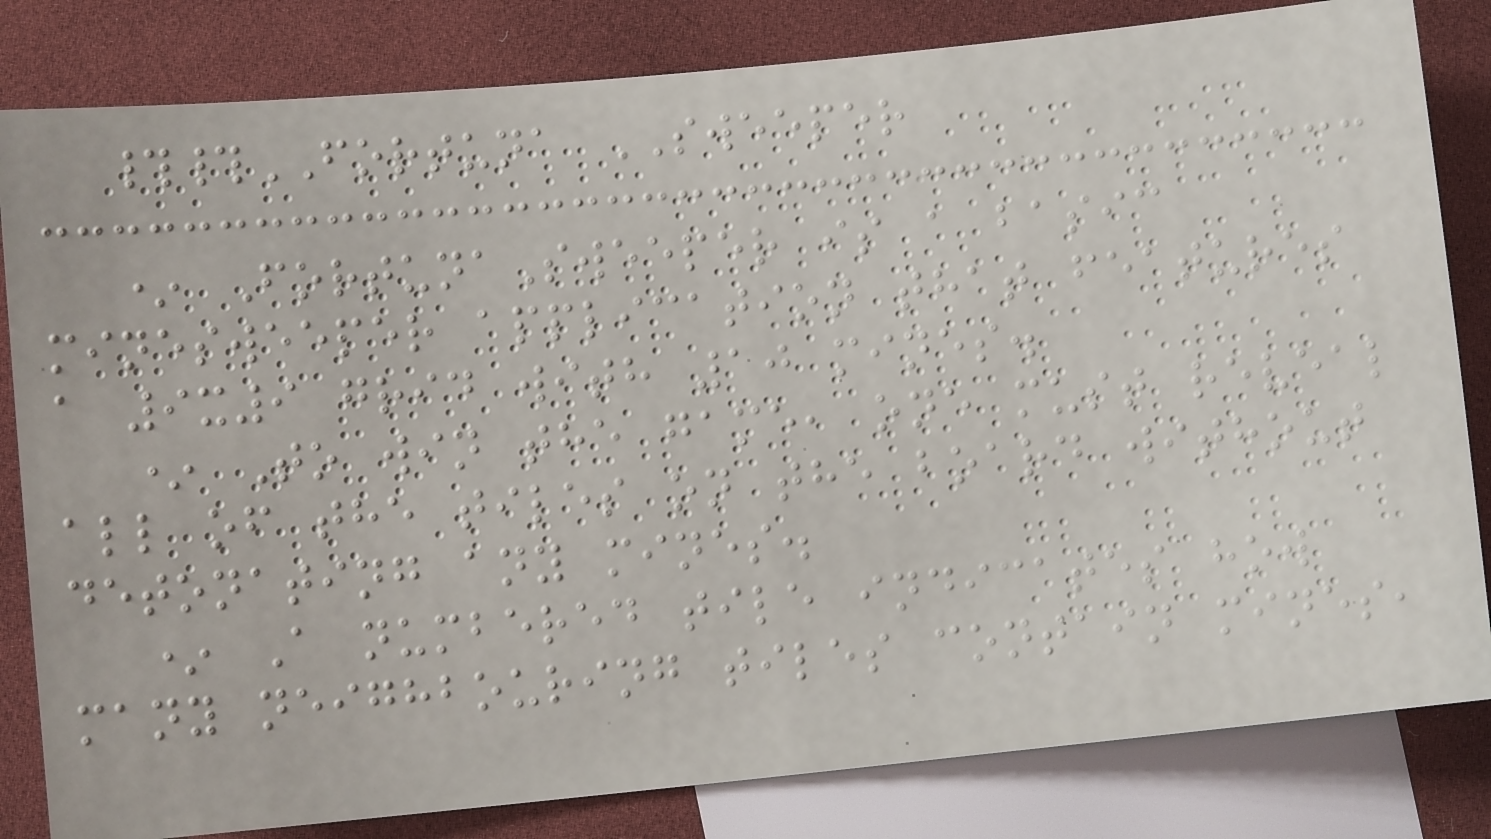##FORTUNA SWEEPER
* FortunaSweeper is a basic
minesweeper application that features
a 9x9 grid with 10 mines.
* To win the game, one must reveal
all of the tiles on the board without
detonating any mines.
* A numbered tile indicates how
many neighbouring tiles contain mines,
